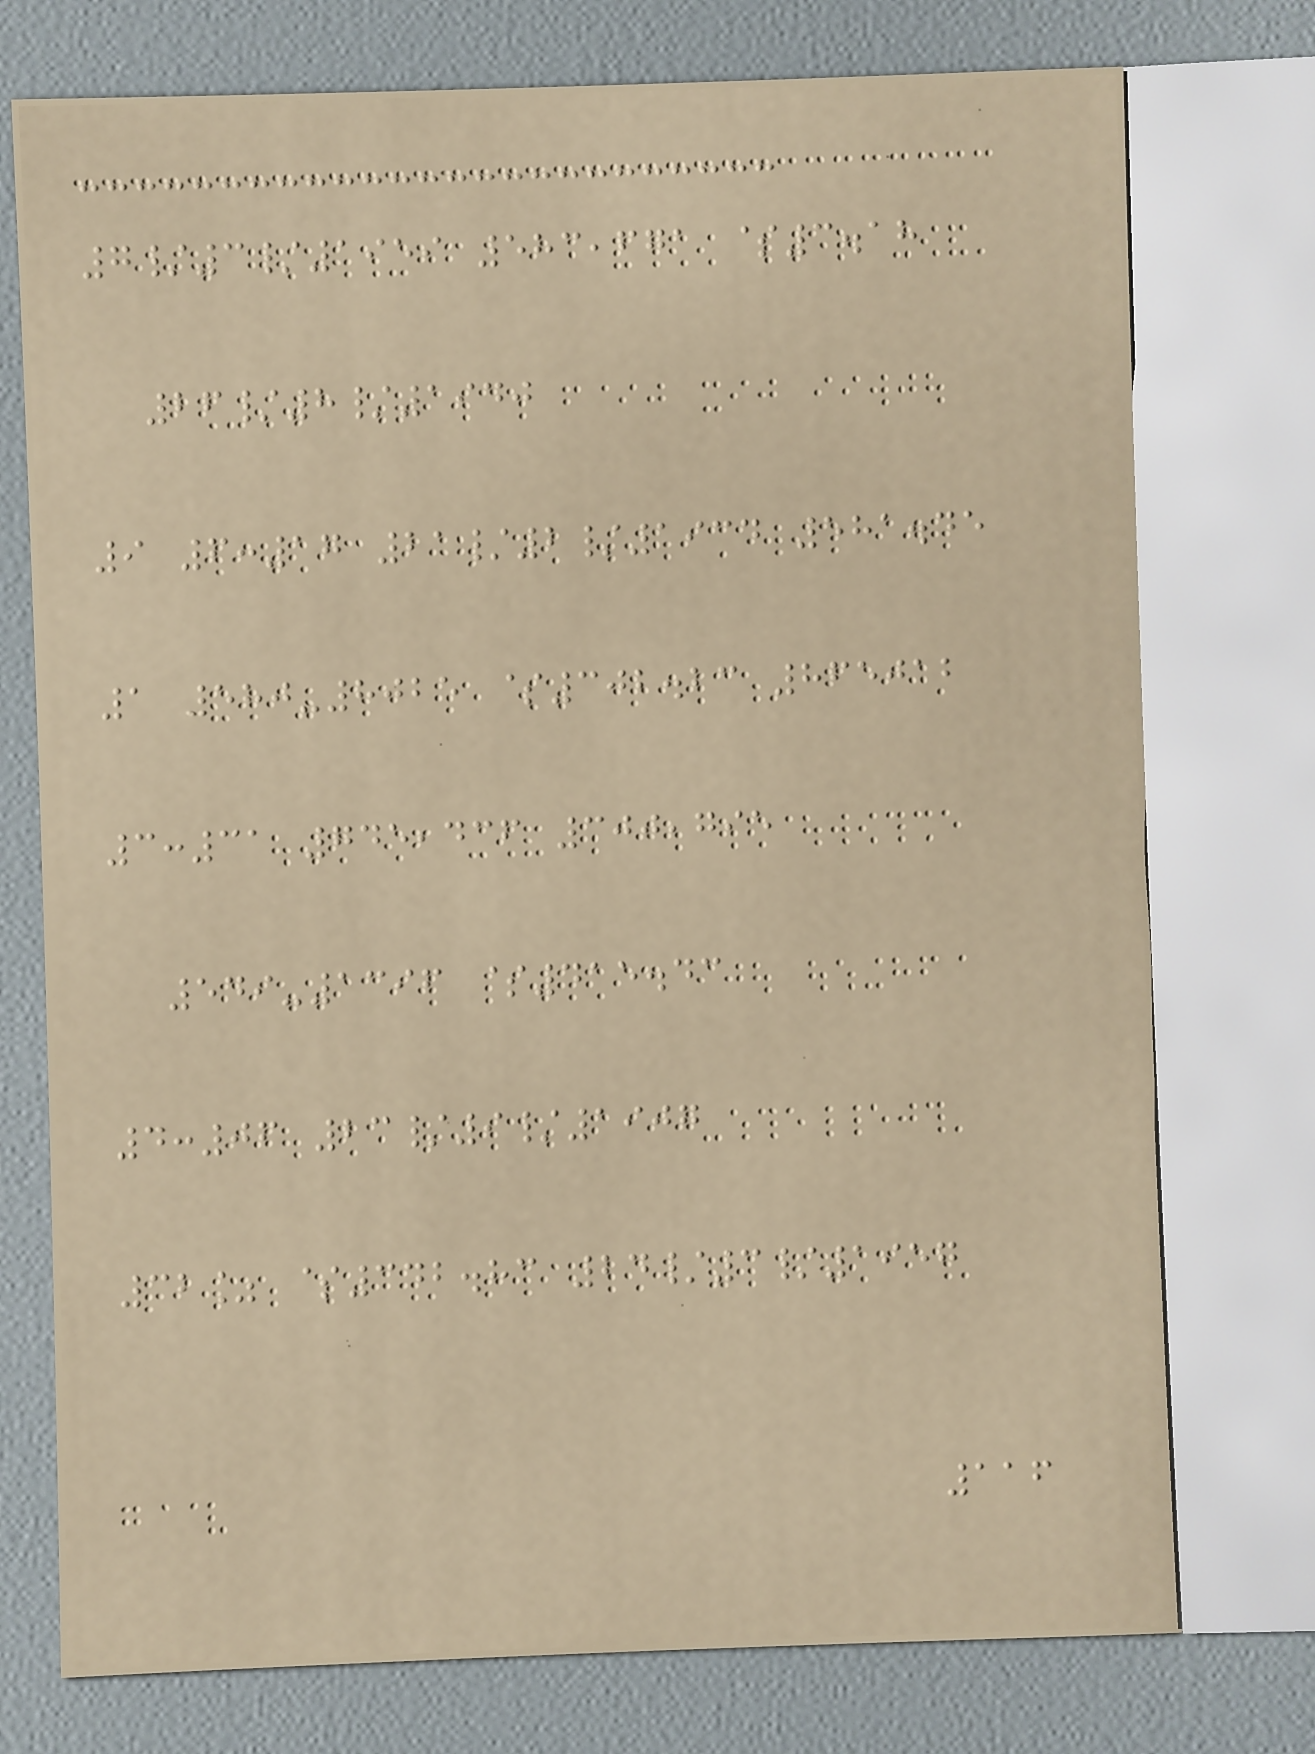7/3/1959 583,671 $3.18
26/8/1940
9 6:17 21/2/1934 581.45
1 580-8025 $302.23 865012
3:31 745,436 300,795
549-1396 $415.43
4:06 23/9/1907
32% $342.83 24/3/1957
116
